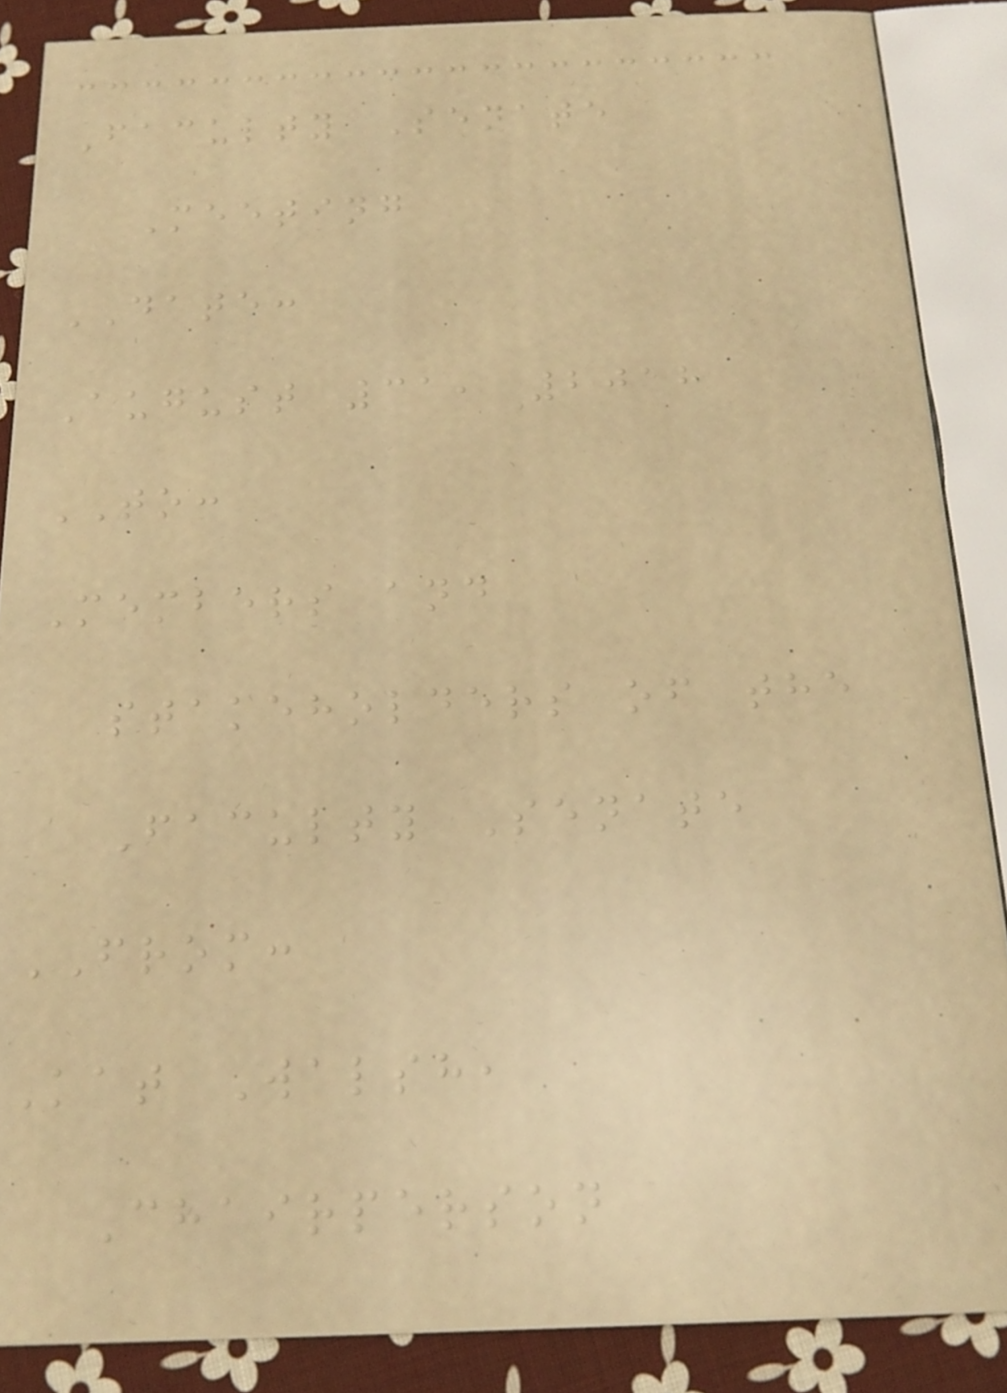Faculty Senate
Meeting
DATE:
August 31, 2018
TO:
Members and
stakeholders of the
Faculty Senate
FROM:
Kat Walsh,
Chairperson
